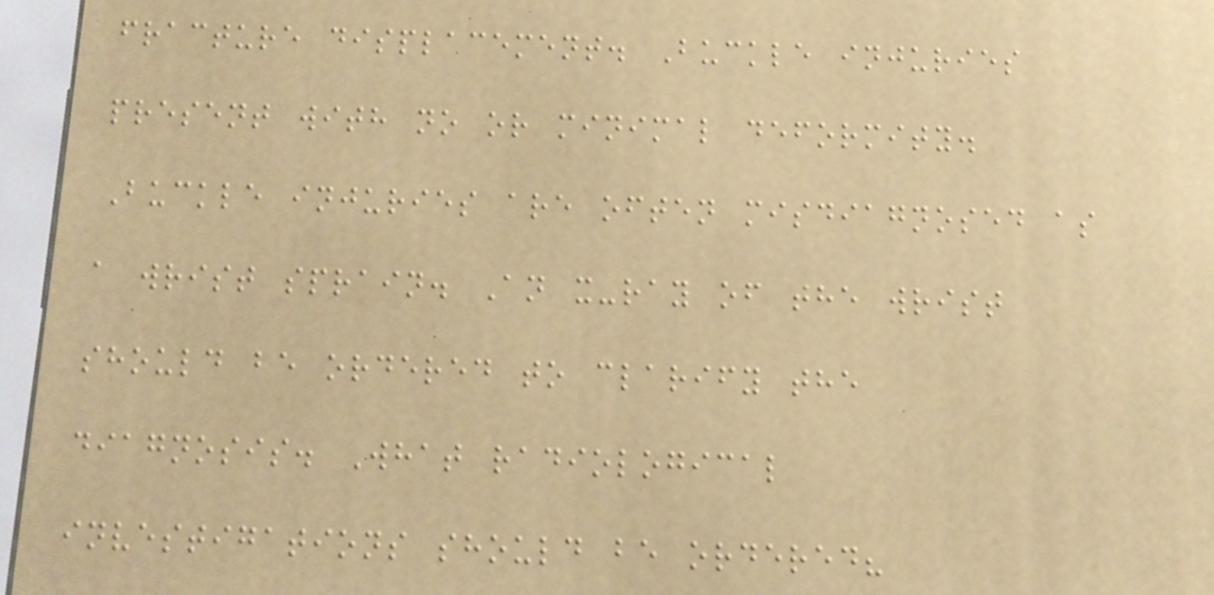fracture displacement. Buckle injuries
present with no or minimal deformity.
Buckle injuries are often misdiagnosed as
a wrist sprain. An x-ray of the wrist
should be ordered to clarify the
diagnosis. What radiological
investigations should be ordered?
